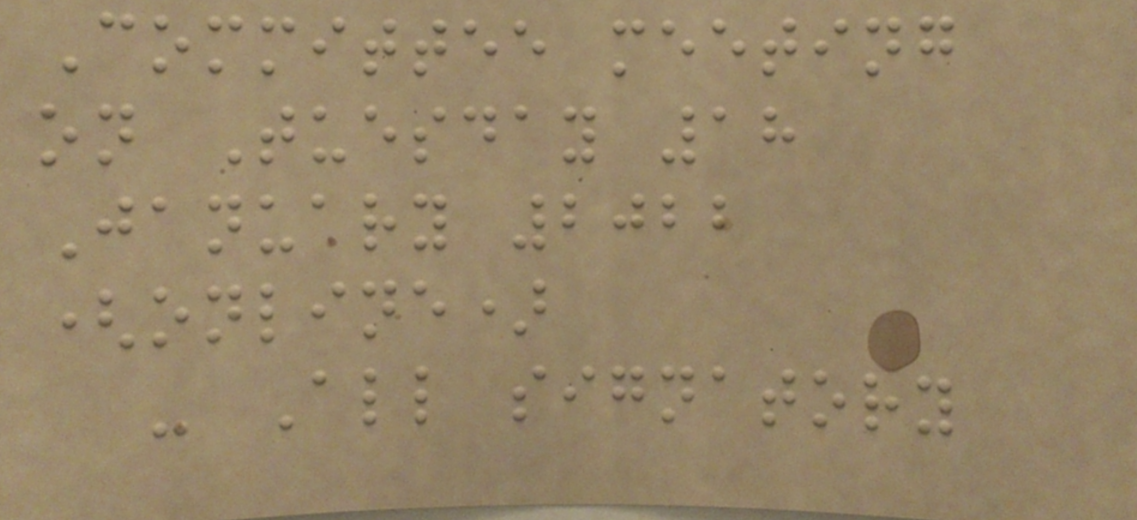Committee meeting
on Tuesday 18
January 2022
(online)
- All signatory
